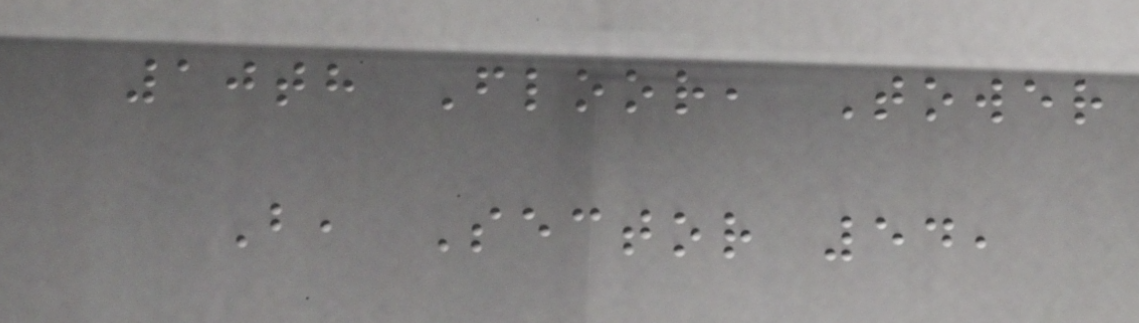10th Floor, Tower
B, Sector 54,
